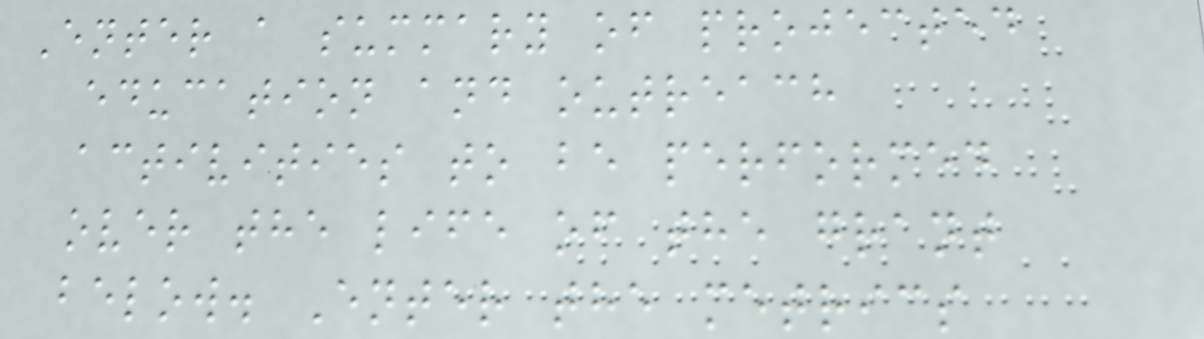Enter a summary of projected
education and outreach
activities to be performed
over the life of the grant
below. Enter the metrics
